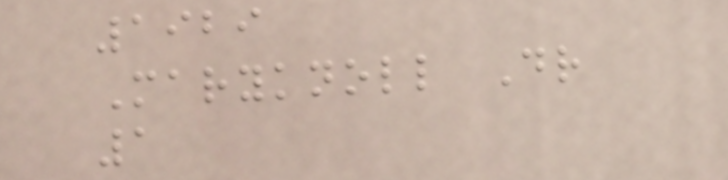1929
Maryknoll Dr
1
